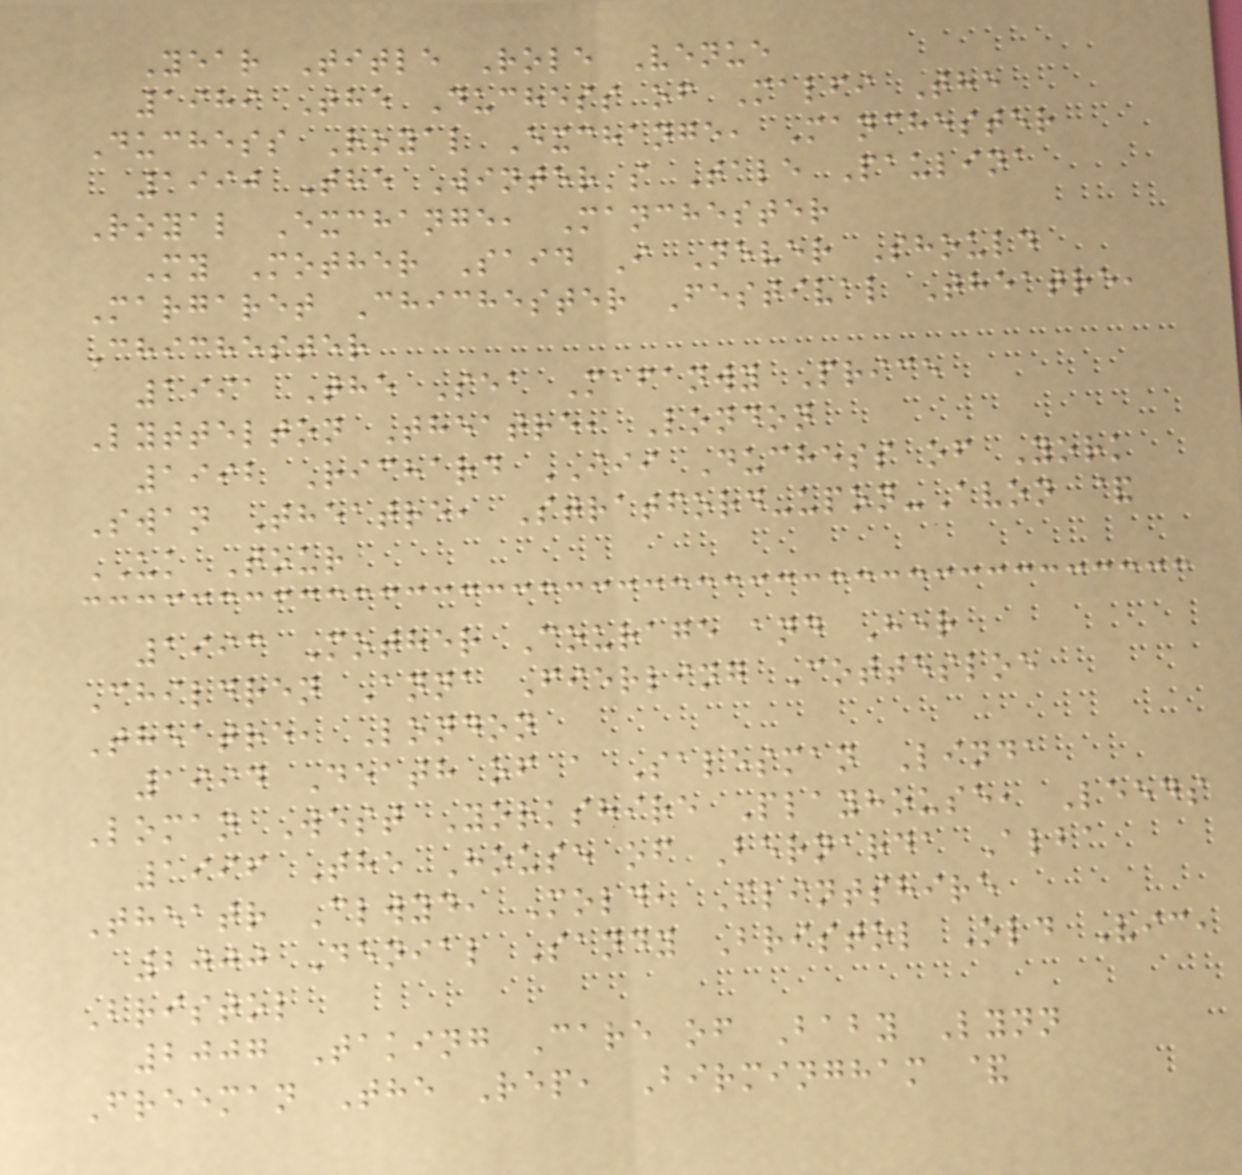Year Title Role Venue
1989 The Duchess of Malfi The
Duchess Royal Exchange, Manchester
1990 The Winter's Tale Paulina
Royal Exchange, Manchester
My Mother Said I Never Should
Margaret Chichester Festival Theatre,
Chichester
1991 The Sea Mafanwy Price
Lyttelton Theatre, London
1992 Richard III Duchess of York
Swan Theatre, Stratford-upon-Avon &
UK Tour
1993 Mother Courage and Her
Children Anna Fierling Cottesloe
Theatre, London
1994 Death of a Salesman Linda
Loman West Yorkshire Playhouse, Leeds
1996 The House of Bernarda Alba
Theatr Clwyd, Mold, Flintshire
2000 Denial Sandy Bristol Old Vic,
Bristol
2007 Taking Care of Baby Lynn
Freeman The Rep, Birmingham &
